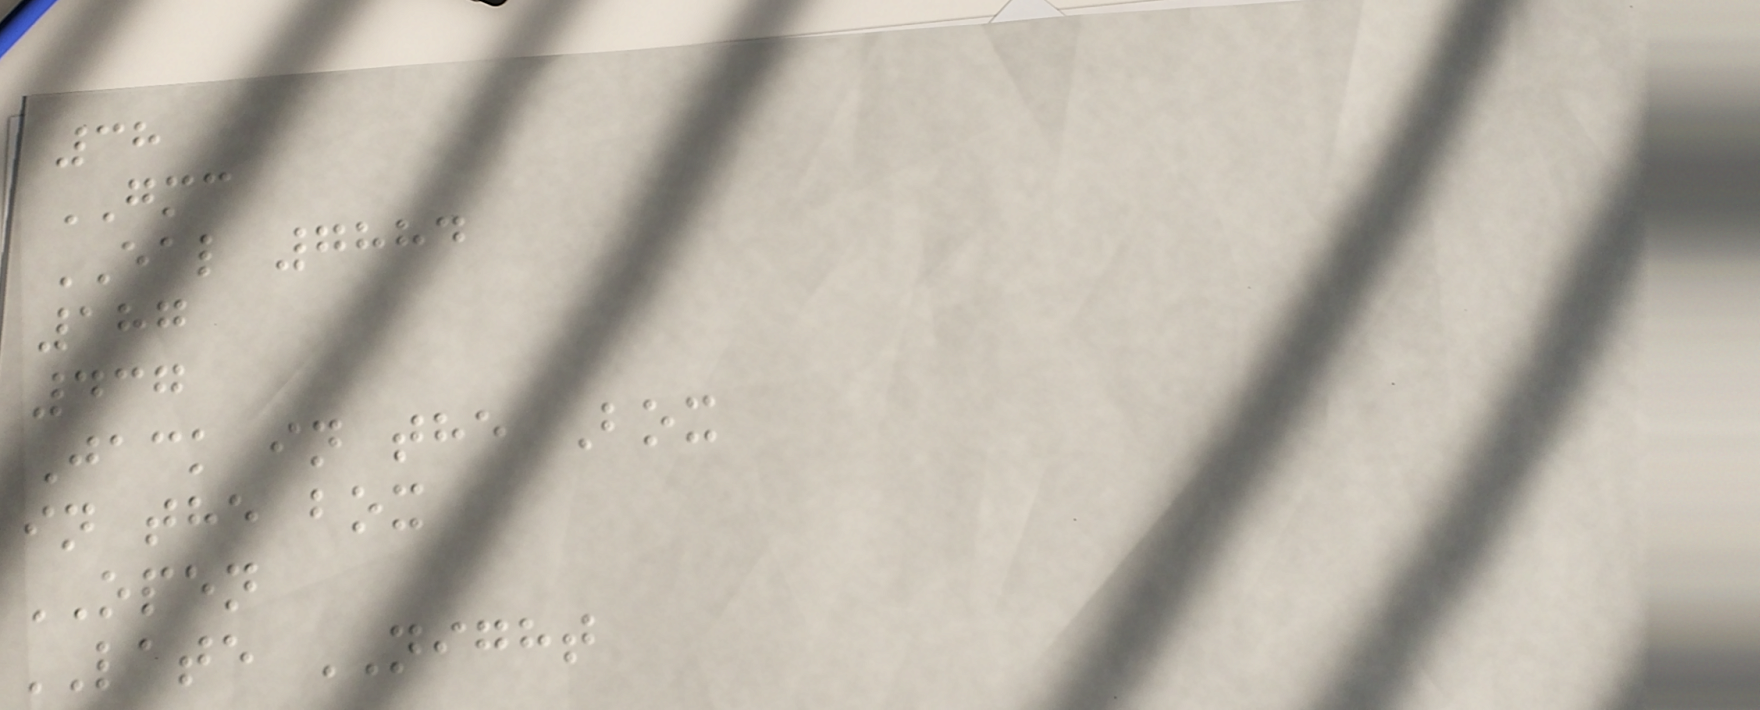38
GMC
EAL 7884
187
437
Jack in the Box
in the box
OPEN
LATE NIGHT
